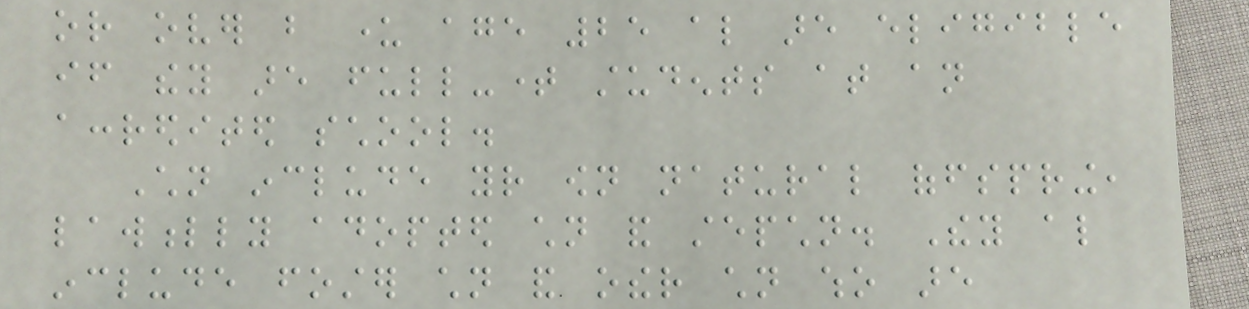or over but under age 25 also are eligible
if they are full-time students at an
accredited school.
Children include your own natural offspring,
lawfully adopted children and stepchildren. They also
include foster children and other children who are
